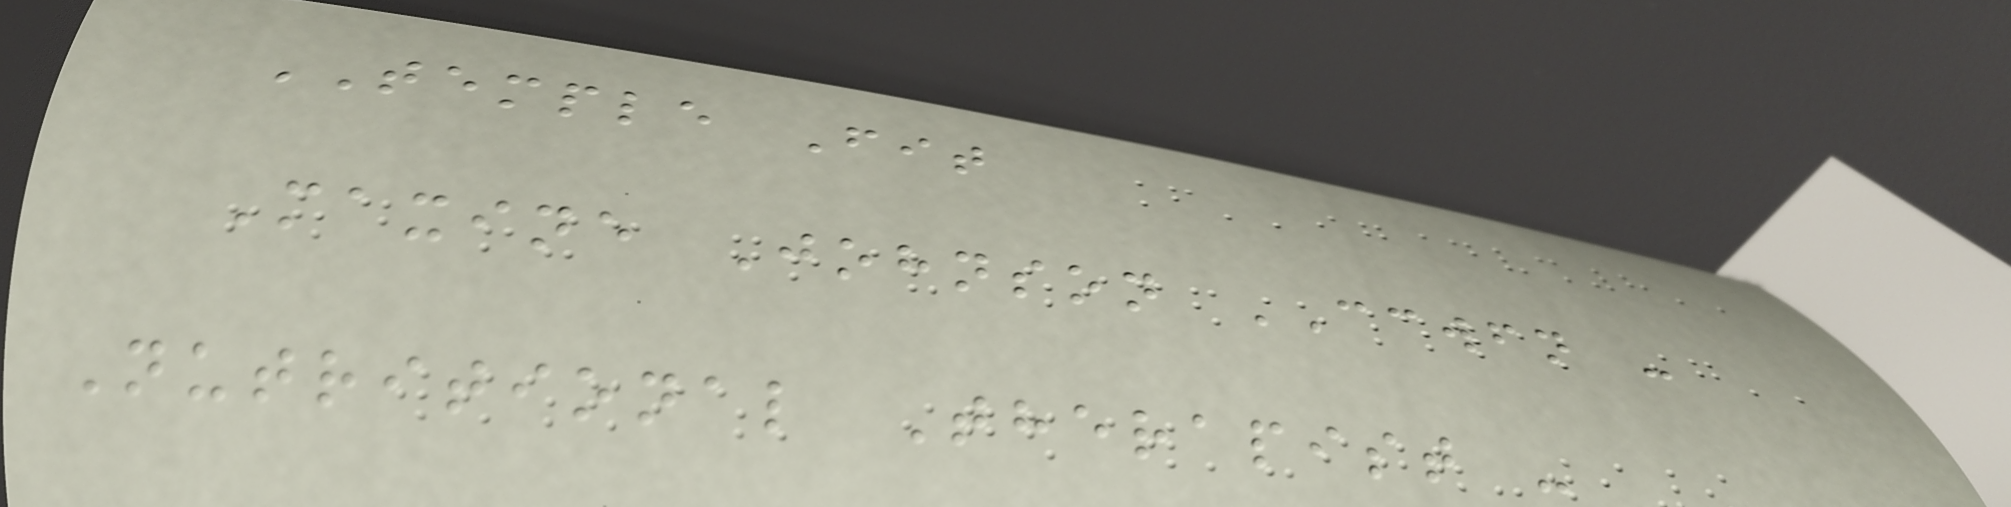TEMPLE Fit
Maxine Johnson CCWFN -
Nutritional Therapist -
